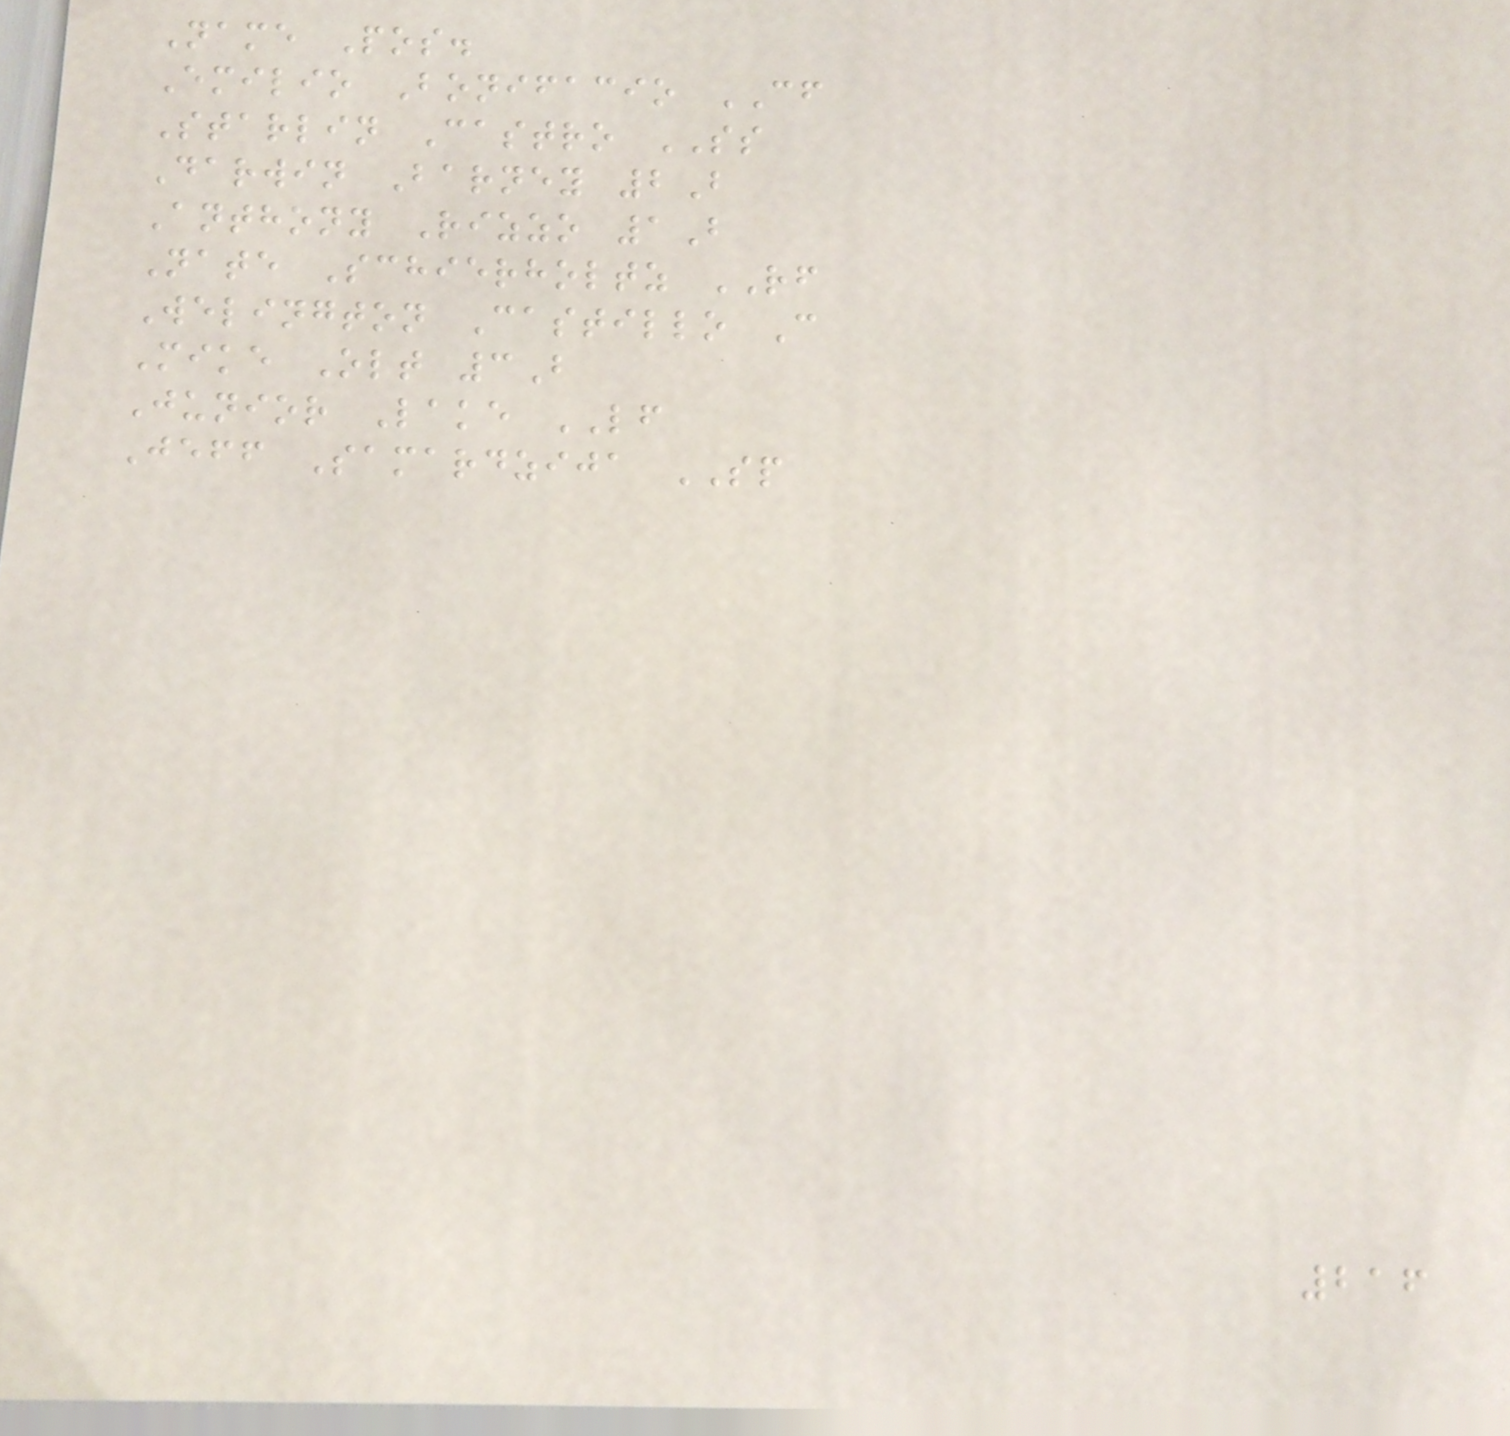Name Pos.
Emilio Bonifacio CF
Starlin Castro SS
Darwin Barney 2B
Anthony Rizzo 1B
Nate Schierholtz RF
Welington Castillo C
Mike Olt 3B
Junior Lake LF
Jeff Samardzija SP
216
